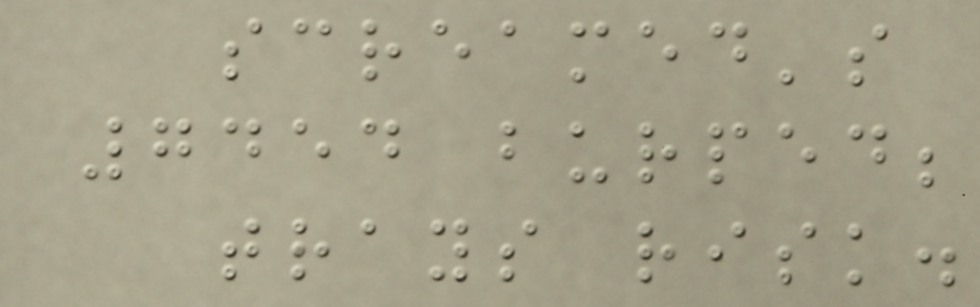screamed's
7454 burped;
trays risk.
